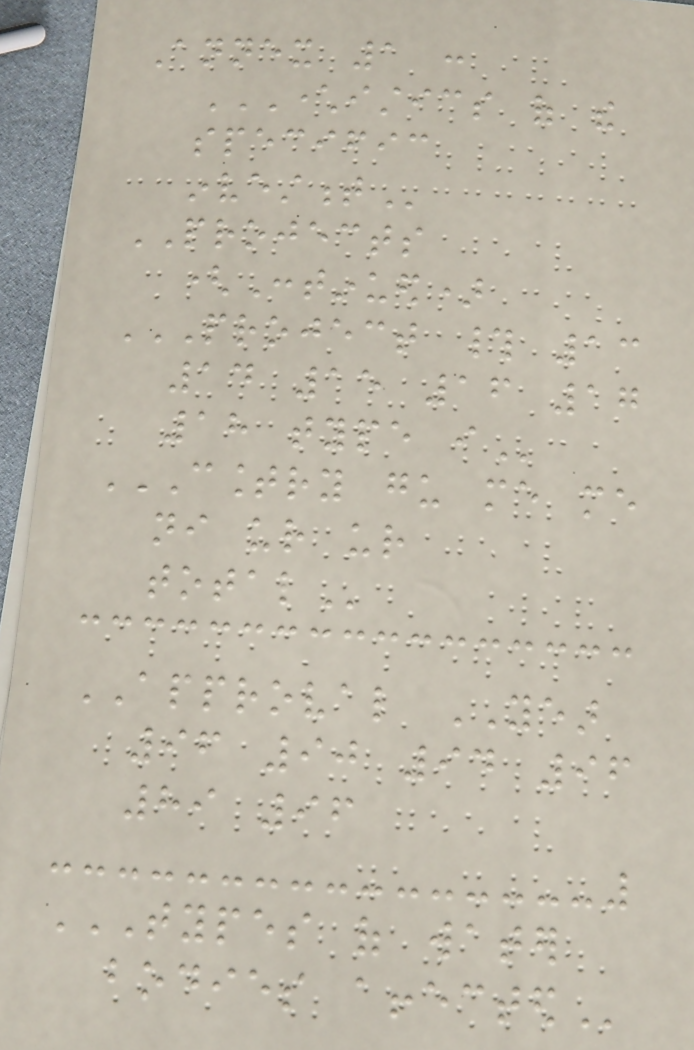Annex 1 :
CHARACTERISTICS OF THE
SPECIFIC
INVESTMENT
PROJECTS
(Continued)
PROJECT # 13
14 15 16 17
18 TYPE I
COUNTRY GU ME ME
NI UR UR
TOTAL
APPROVAL YEAR
96 90 94 96
89 96
TYPES OF WATER
BODIES AFFECTED
